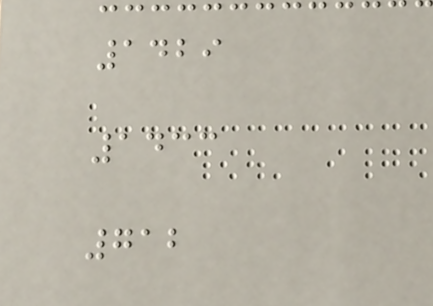1429
1433
712
